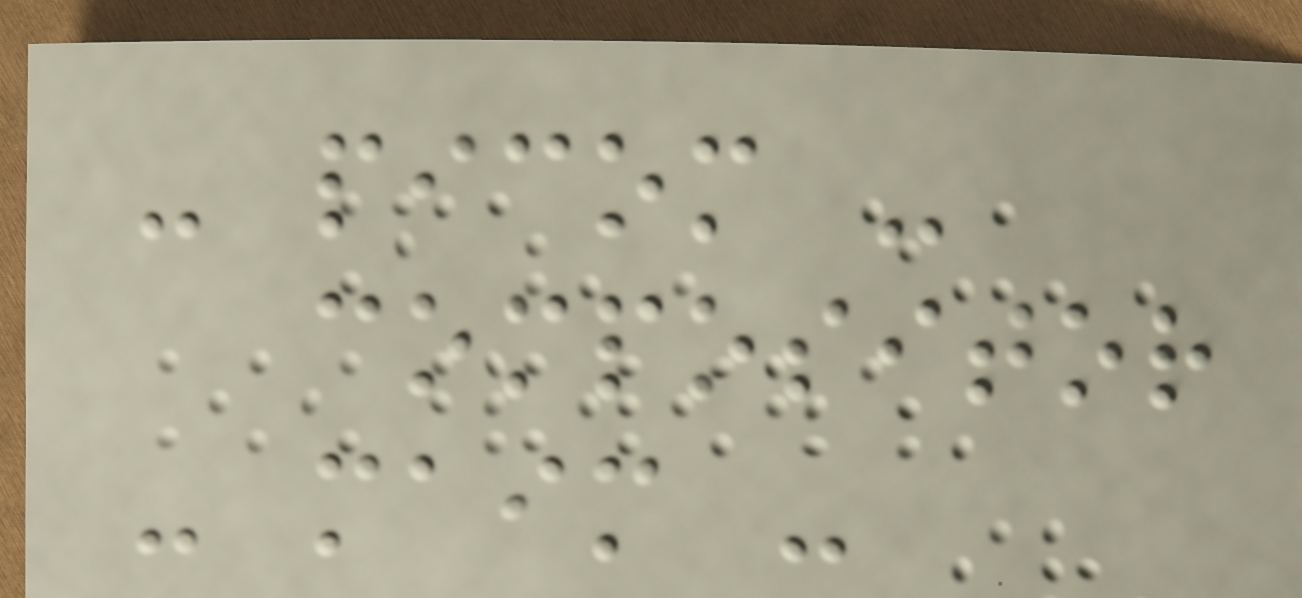- picom -
compositor
- maim -
